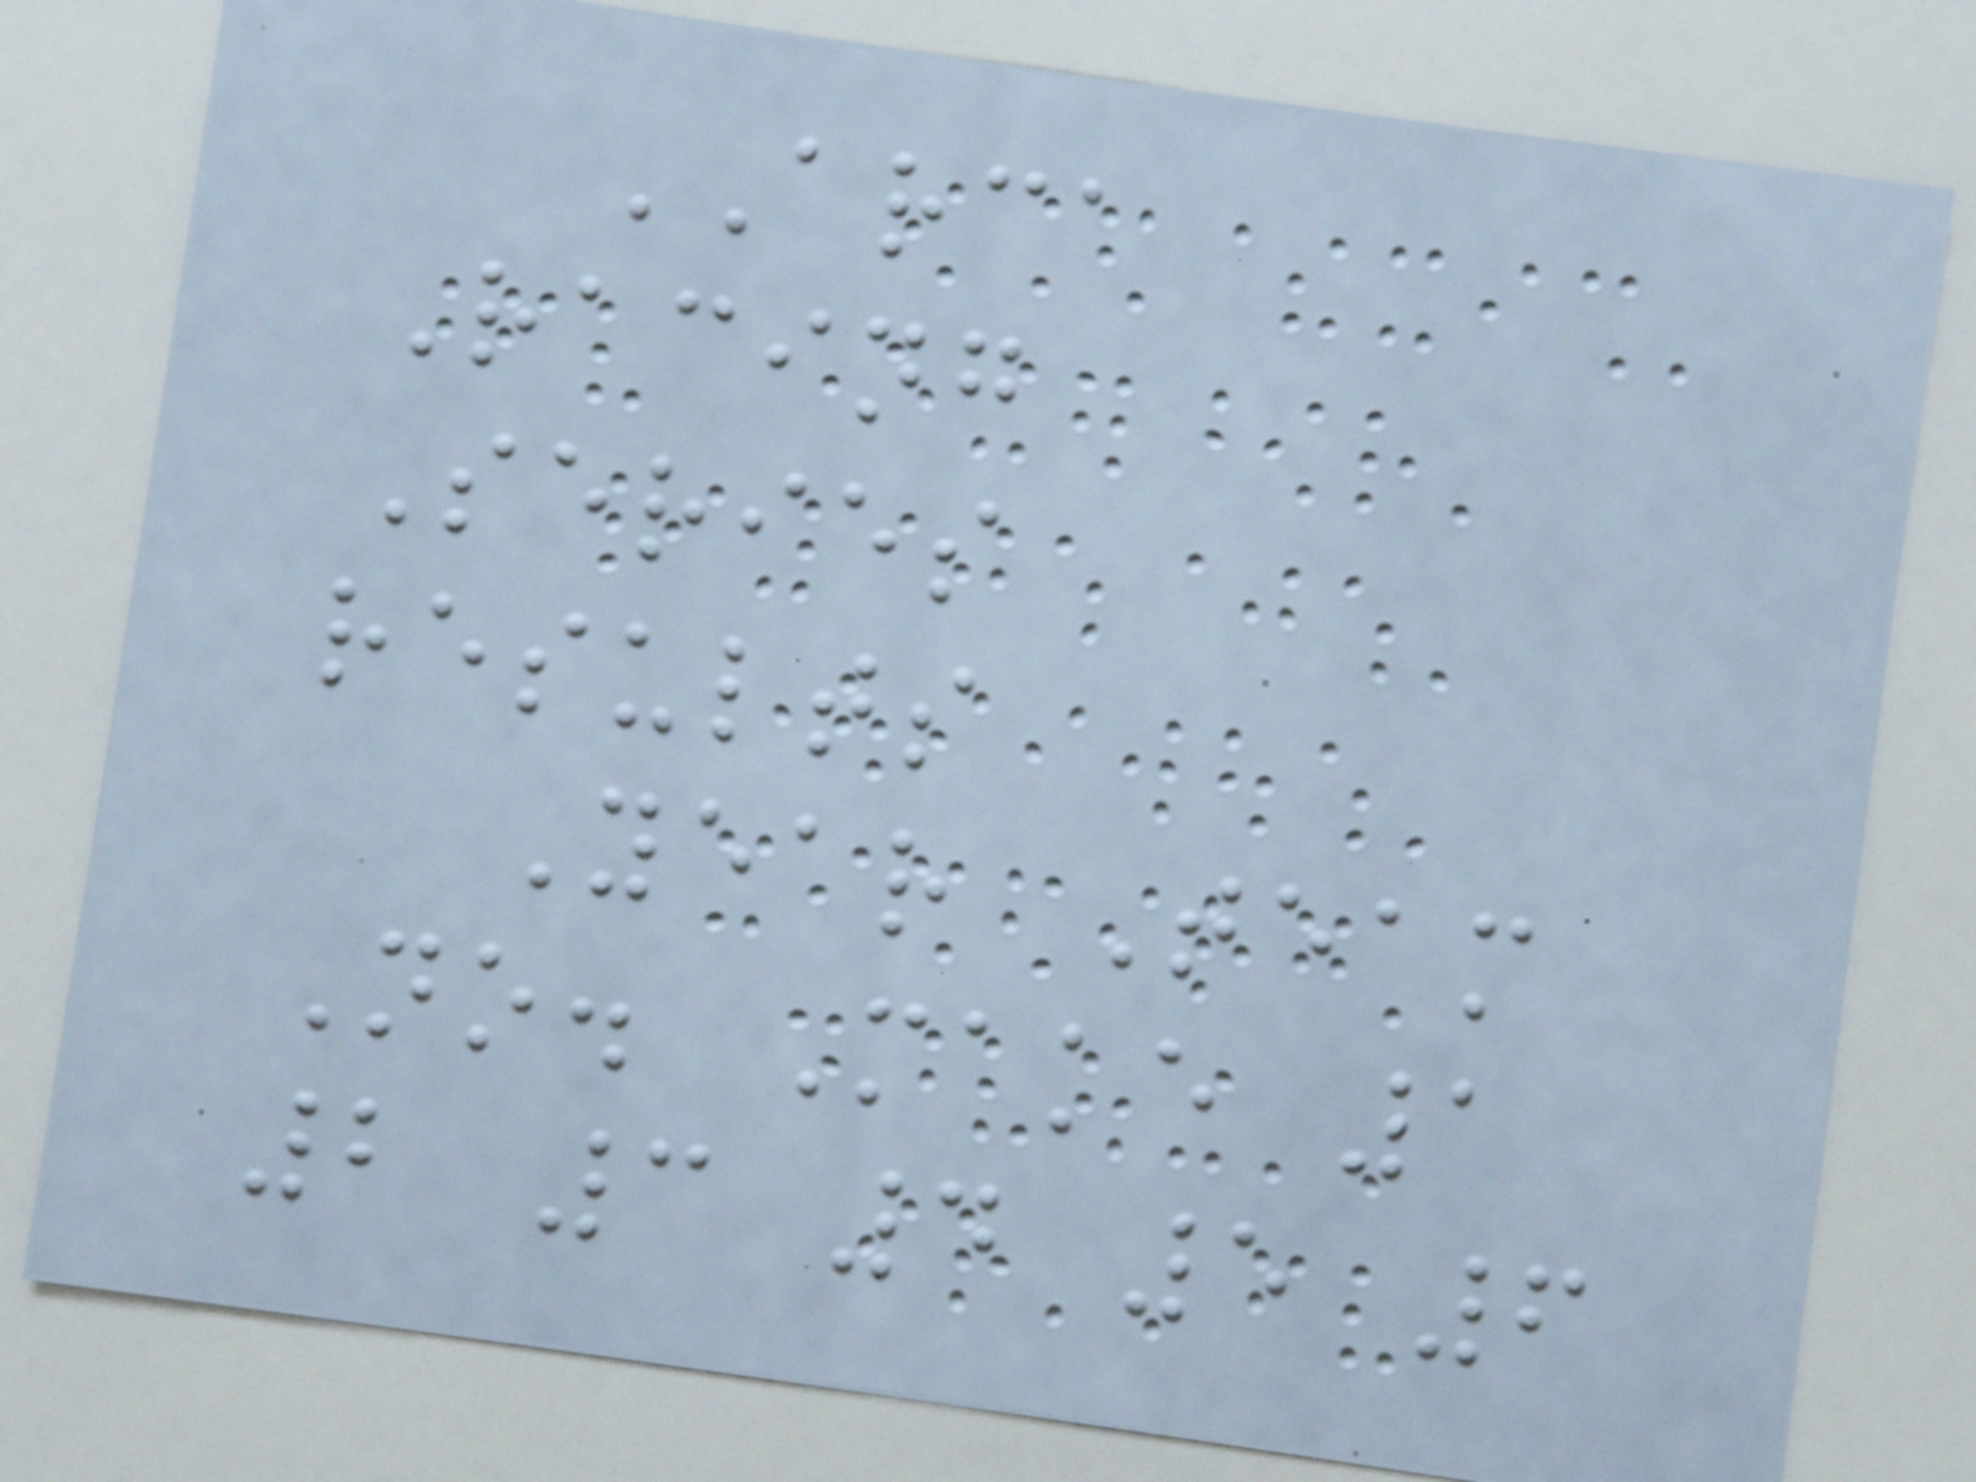ARCA
Racing
Series
results
Year Team
No. Make 1
2 3 4 5 6
